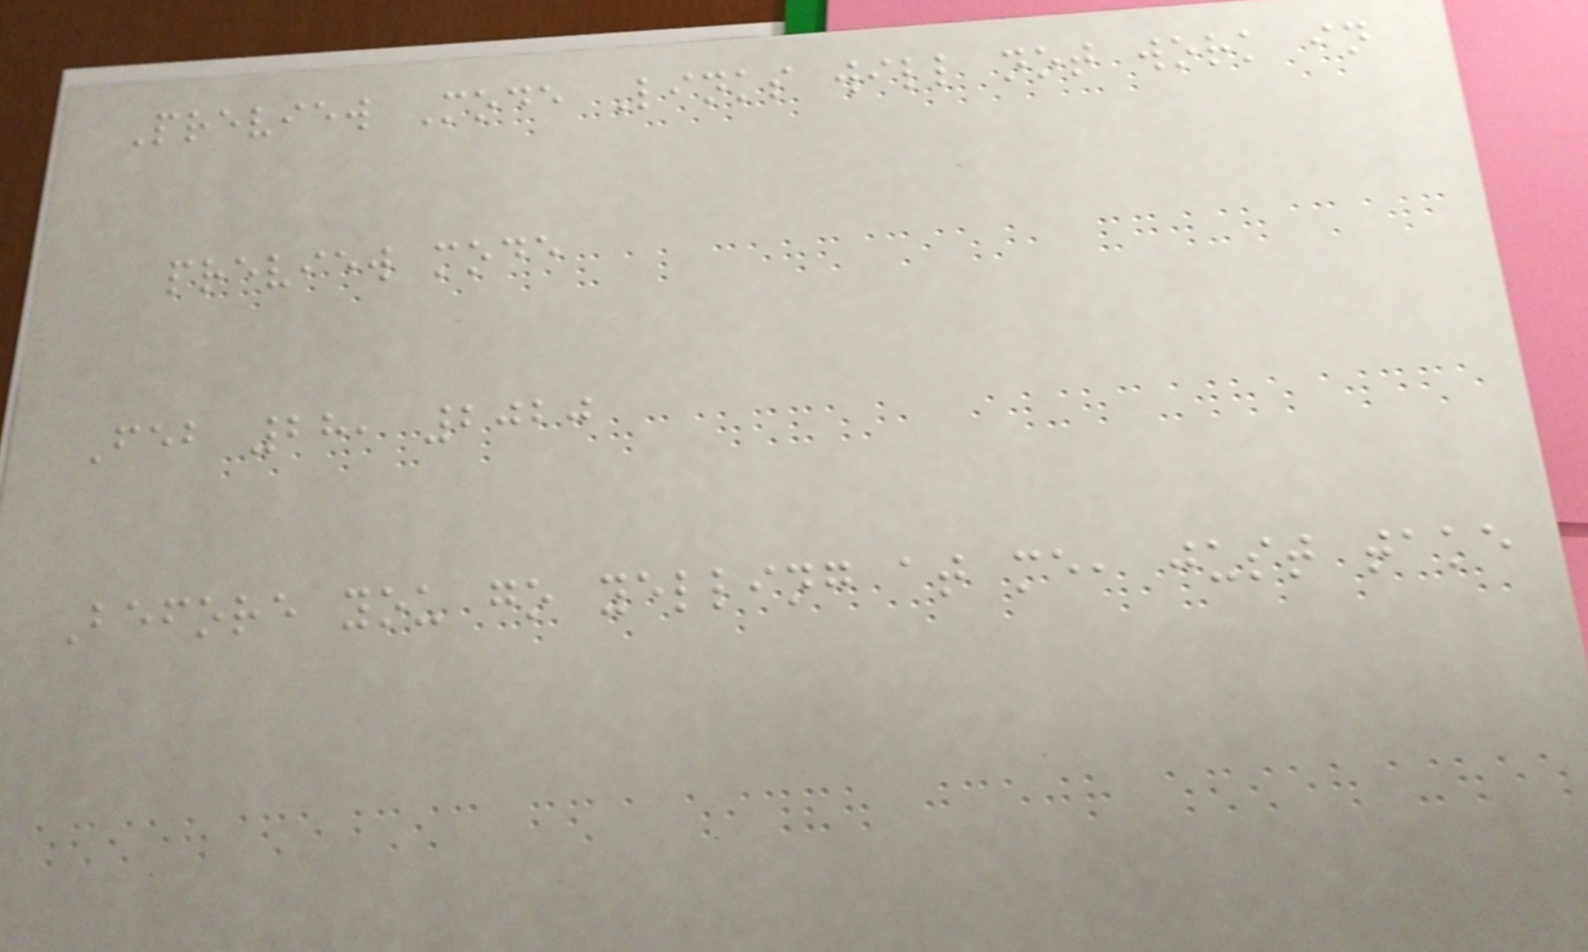Preview Mode Links will not work in
preview mode
Feb 28, 2020
Before you go yelling at me, just take
